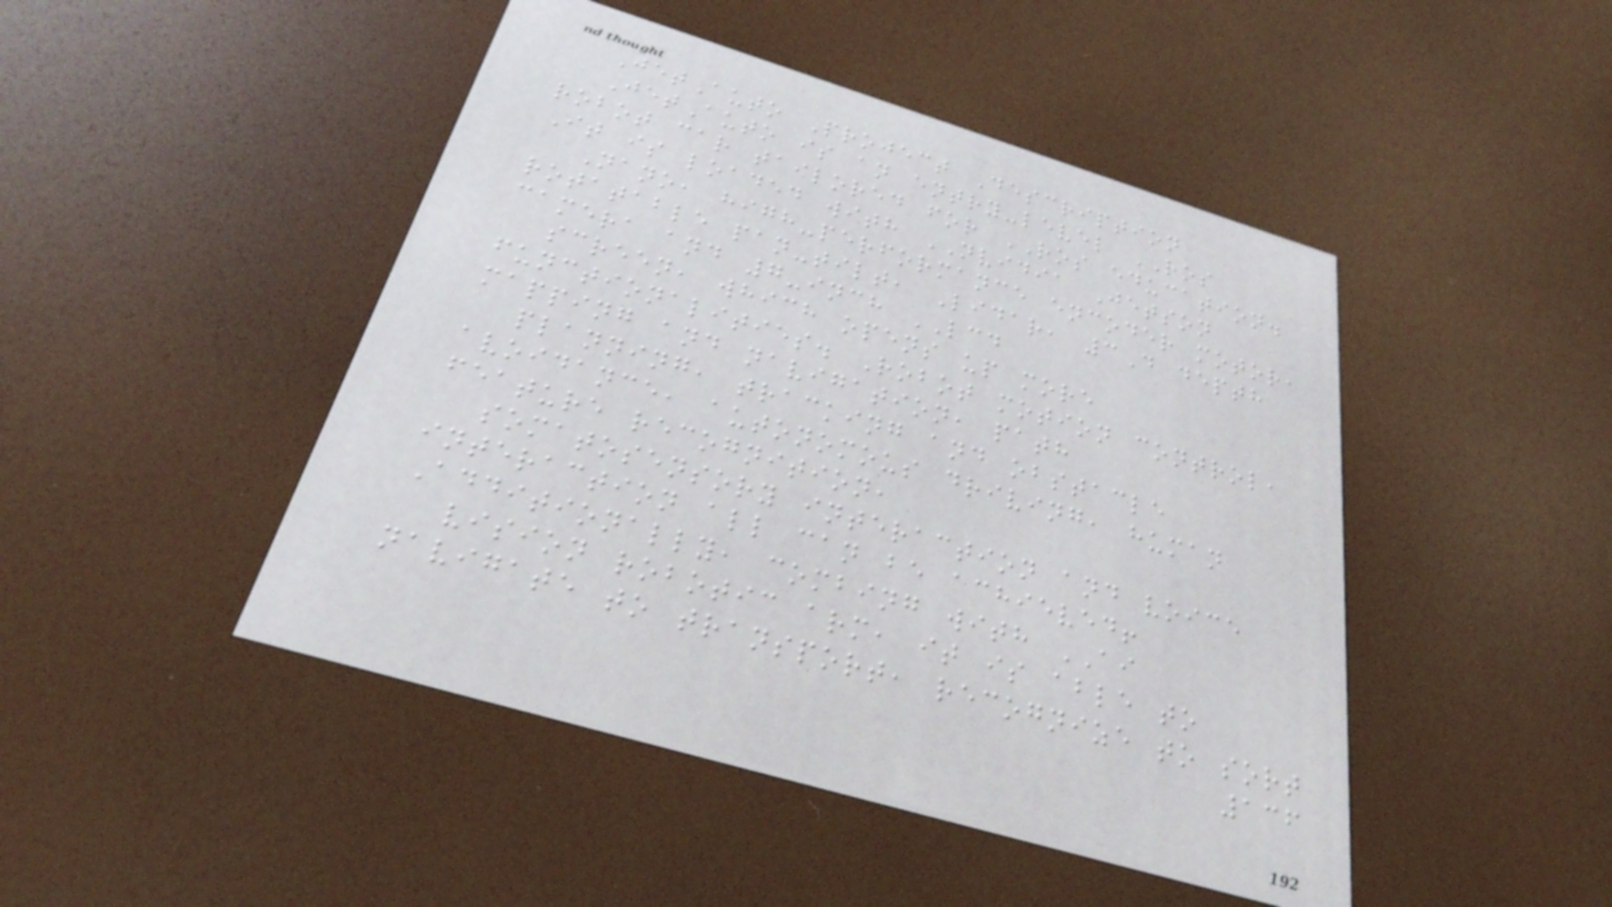JetAuto Project Description
JetAuto is an entry-level ROS
robot car tailored for ROS education.
It is loaded with NVIDIA Jetson
Nano, high-performance encoder motor,
rotatable pan-tilt, Lidar, 3D depth
camera and 7-inch LCD
screen, which opens up more
functionalities. Robot motion control,
mapping and navigation, path
planning, tracking and obstacle
avoidance, autonomous driving, human
feature recognition,
somatosensory interaction and voice
interaction all can be achieved!
Additionally, combing with AI
vision robotic arm, it is able to
navigate to transport, recognize to sort
136
